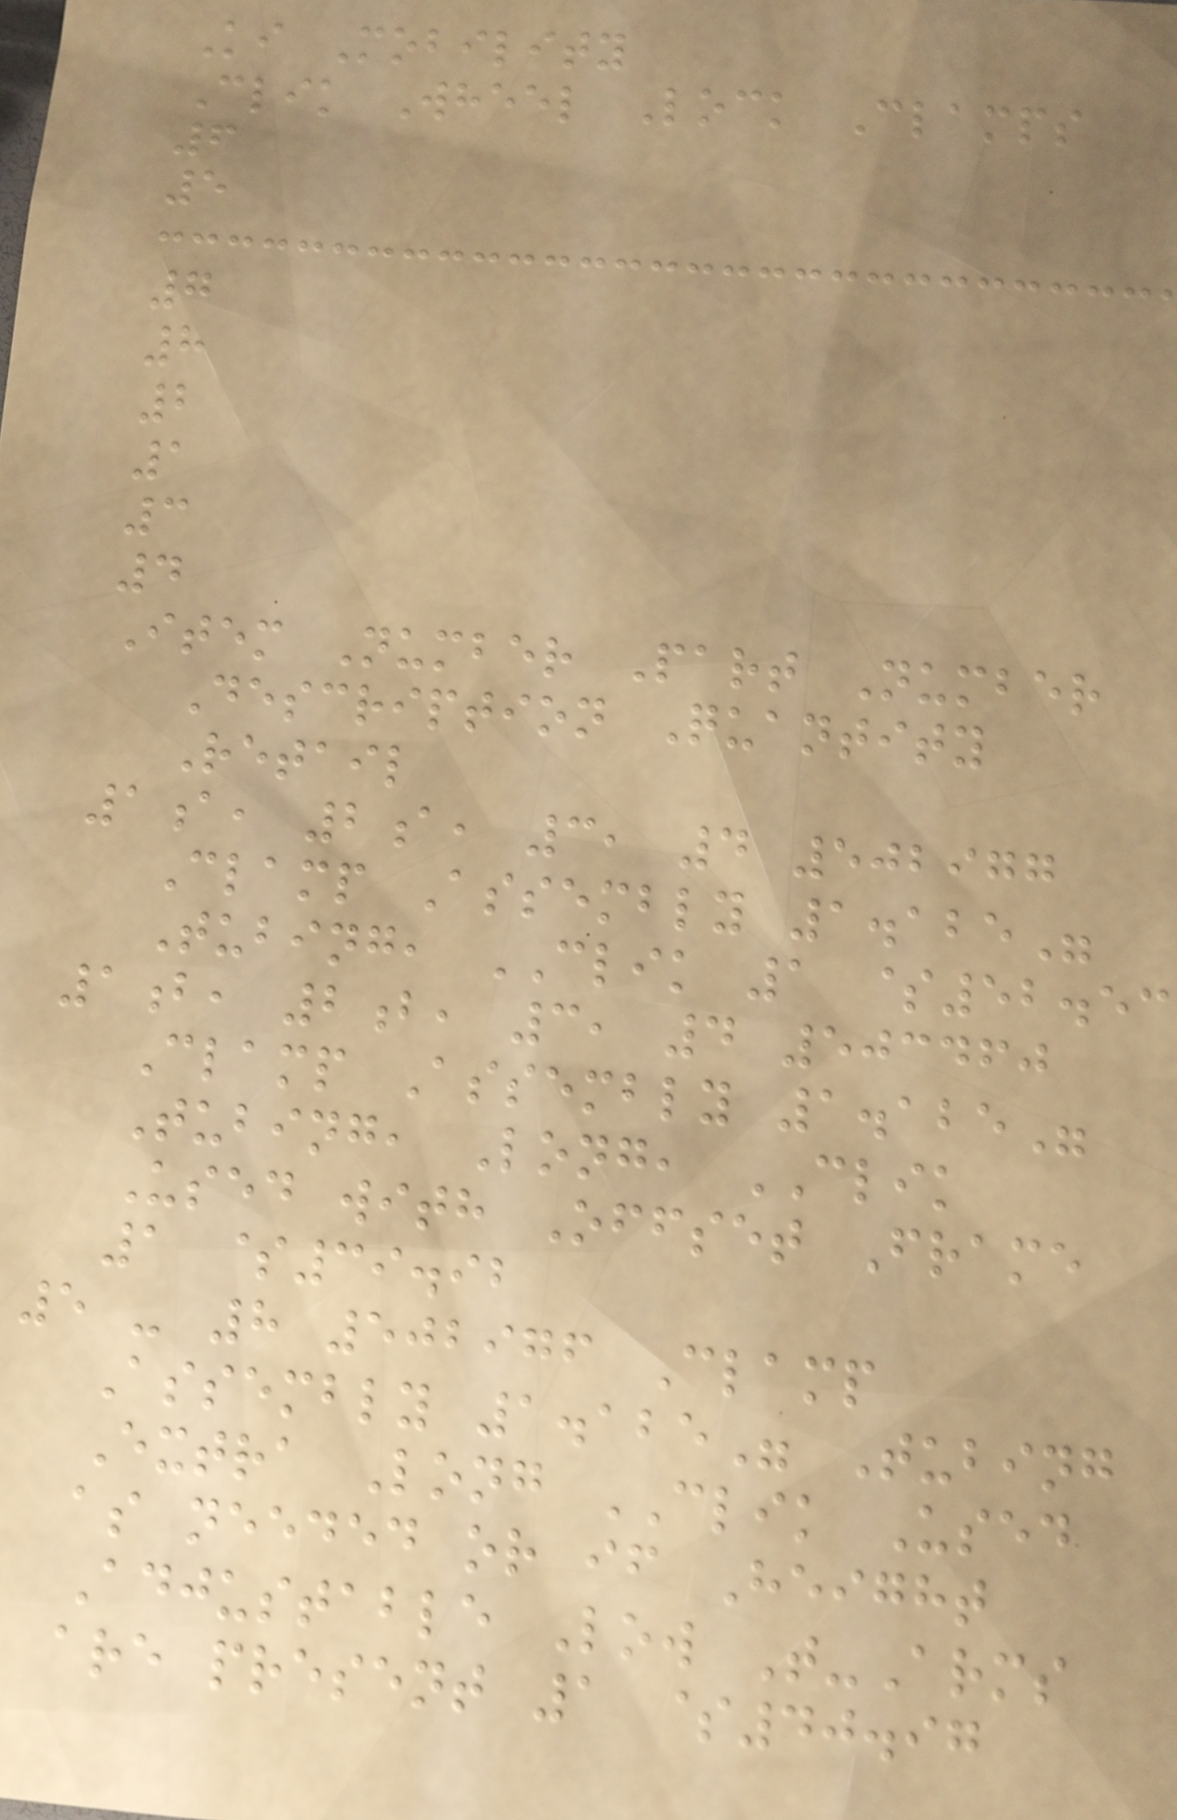Ki Mobility
Clik Wheel Lock Clamps
6
5
7
8
2
1
3
4
Item Number Part Number
Description Quantity
Retail
1a, 2a, 3, 4 502977
Clamp Assembly 1.125"
Tubing, CLIK 1 $52.53
1b, 2b, 3, 4 503460
Clamp Assembly 1.125"
Tubing, Long, CLIK
Used with Offset Frame
1 $39.92
5 - 8 502976 Clamp
Assembly 1.125" Tubing
Extra Long CLIK Used
as needed or if Height
Adjustable Low T-Arms
are present 1 $40.97
